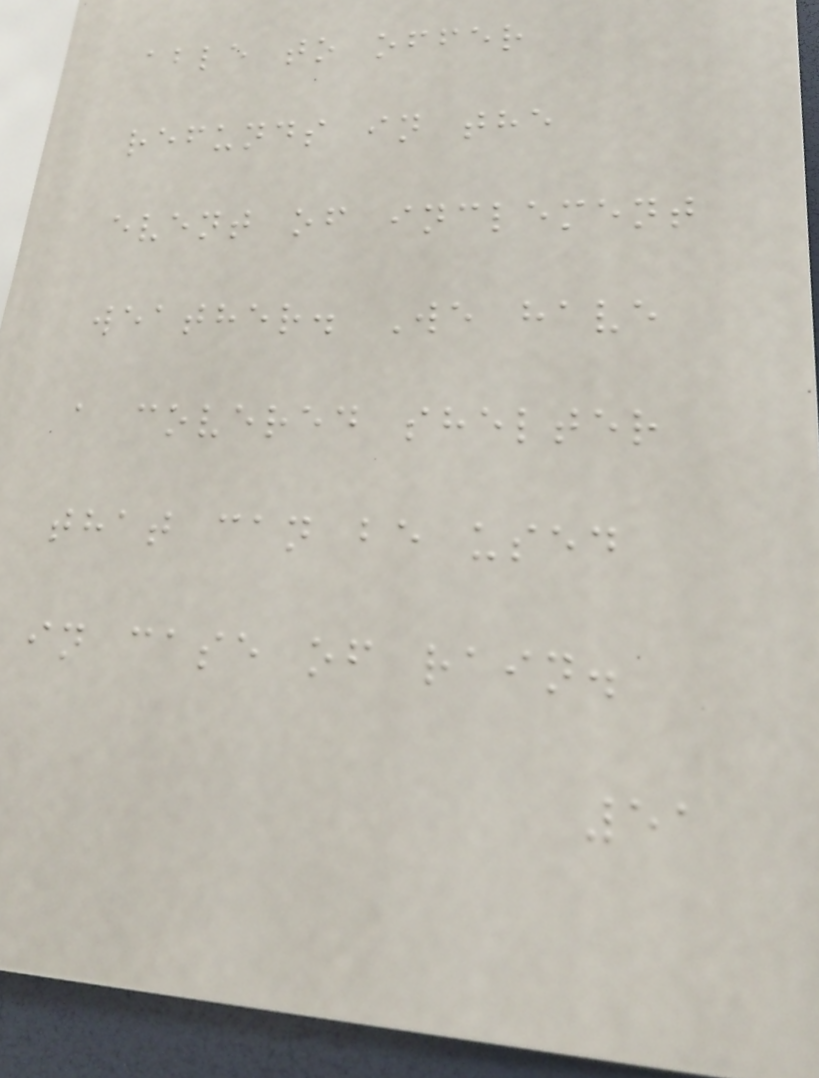able to offer
refunds in the
event of inclement
weather. We have
a covered shelter
that can be used
in case of rain.
51
